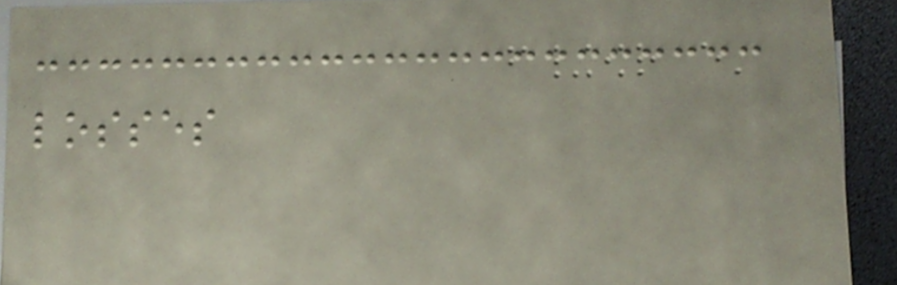losses
